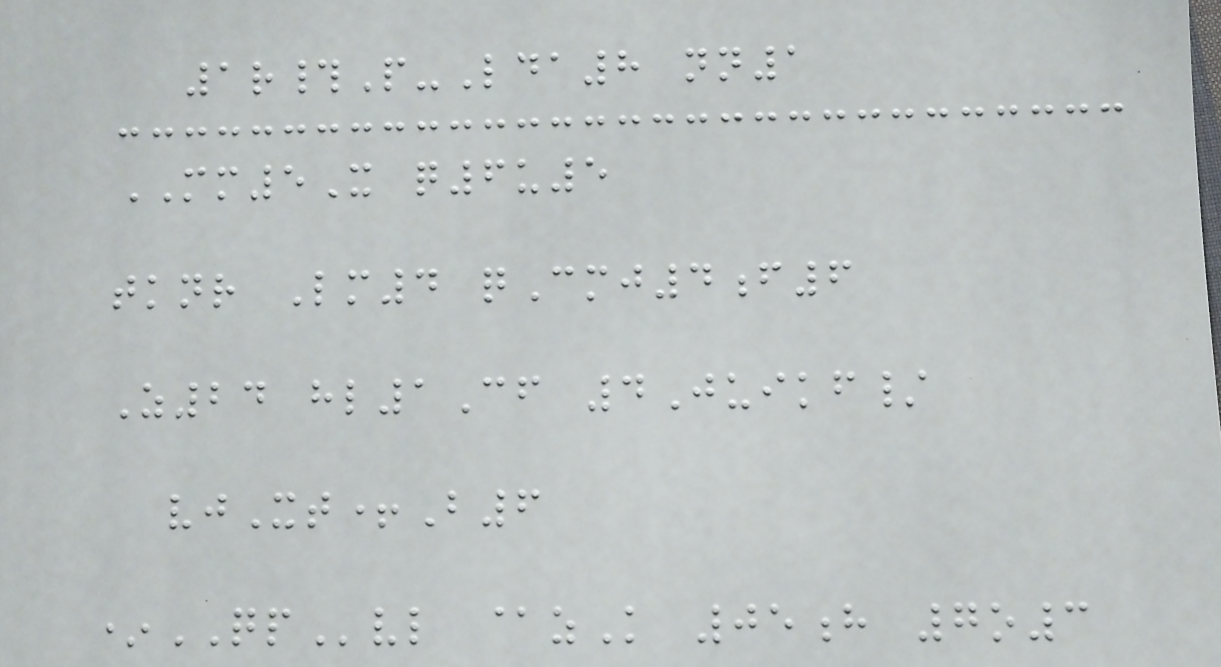1r#P-Lda8 nn1
MM5X q6u5
tknr Lm4 qCmj4f6
Z24 hl1Cf 4Juikf/
vjXt+B6
*QPvl @zK 05h 7o3
